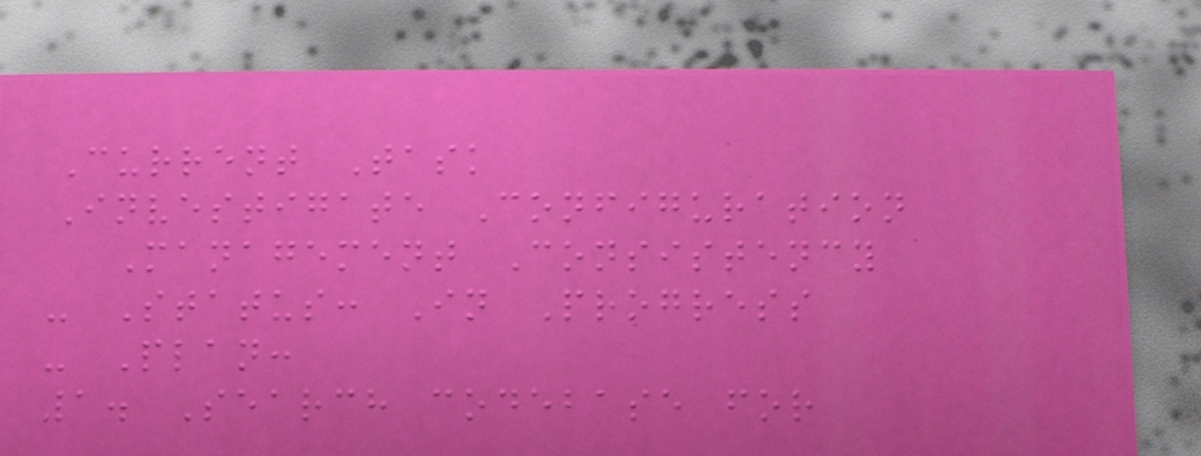Current Task
Investigate Configuration
Management Consistency
- Status: In Progress
- Plan:
1. Search codebase for
